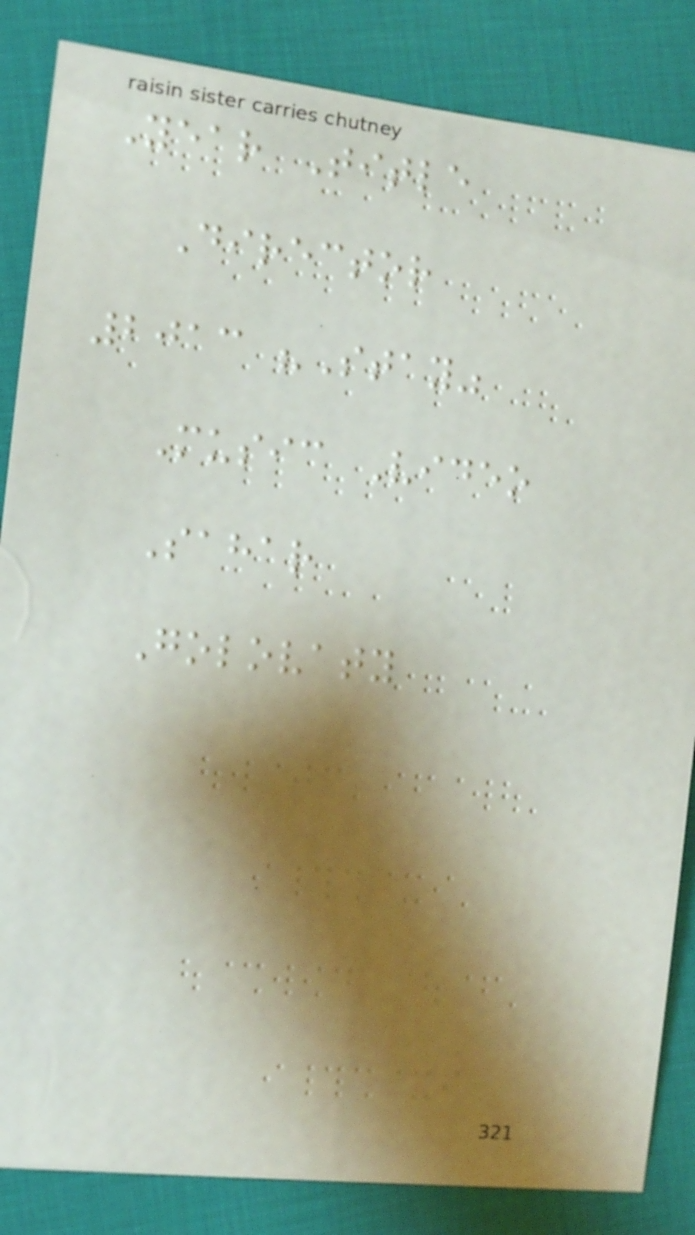Year Title
Director
2013 "Stay"
Music Video
Sahar
Golovaty
